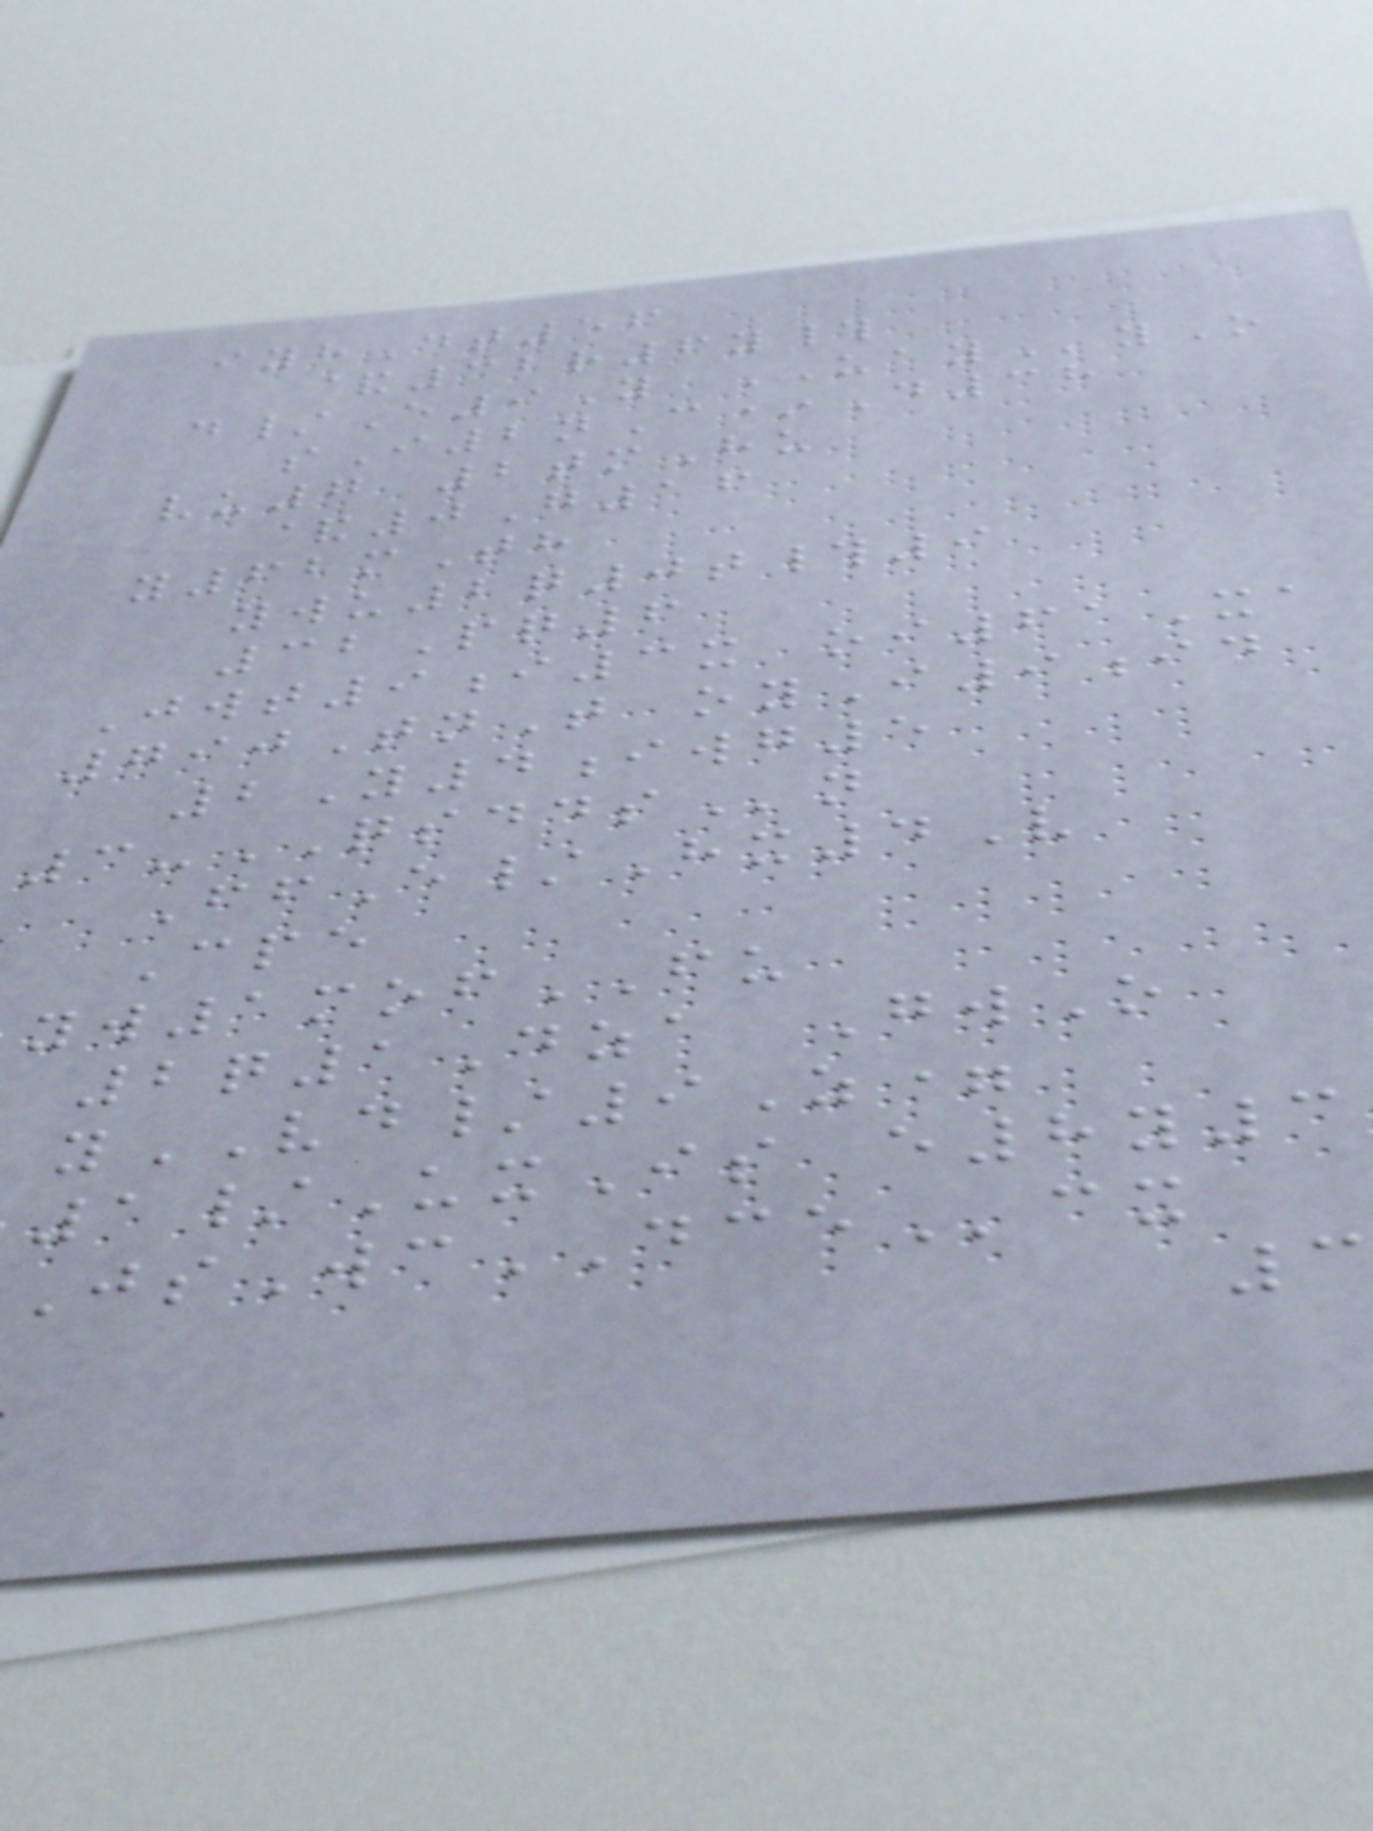iyhDt56
&32r6y#
d/E9Y UAYyO
sI2nC*D38
vu7 2tmHu
&0G16
y62mTh
ywu2q0t#9
32Pq6
Jwt9i3x oi61Xa
790TnT oyI9id
2Y4iwg5
3-QSDDSn
FfE/Hx4V
Cpe
yw1mofFU
2q1Dza GwO
yVD/9Z=
1/UxIs e8y3
JsWcDCEcx
